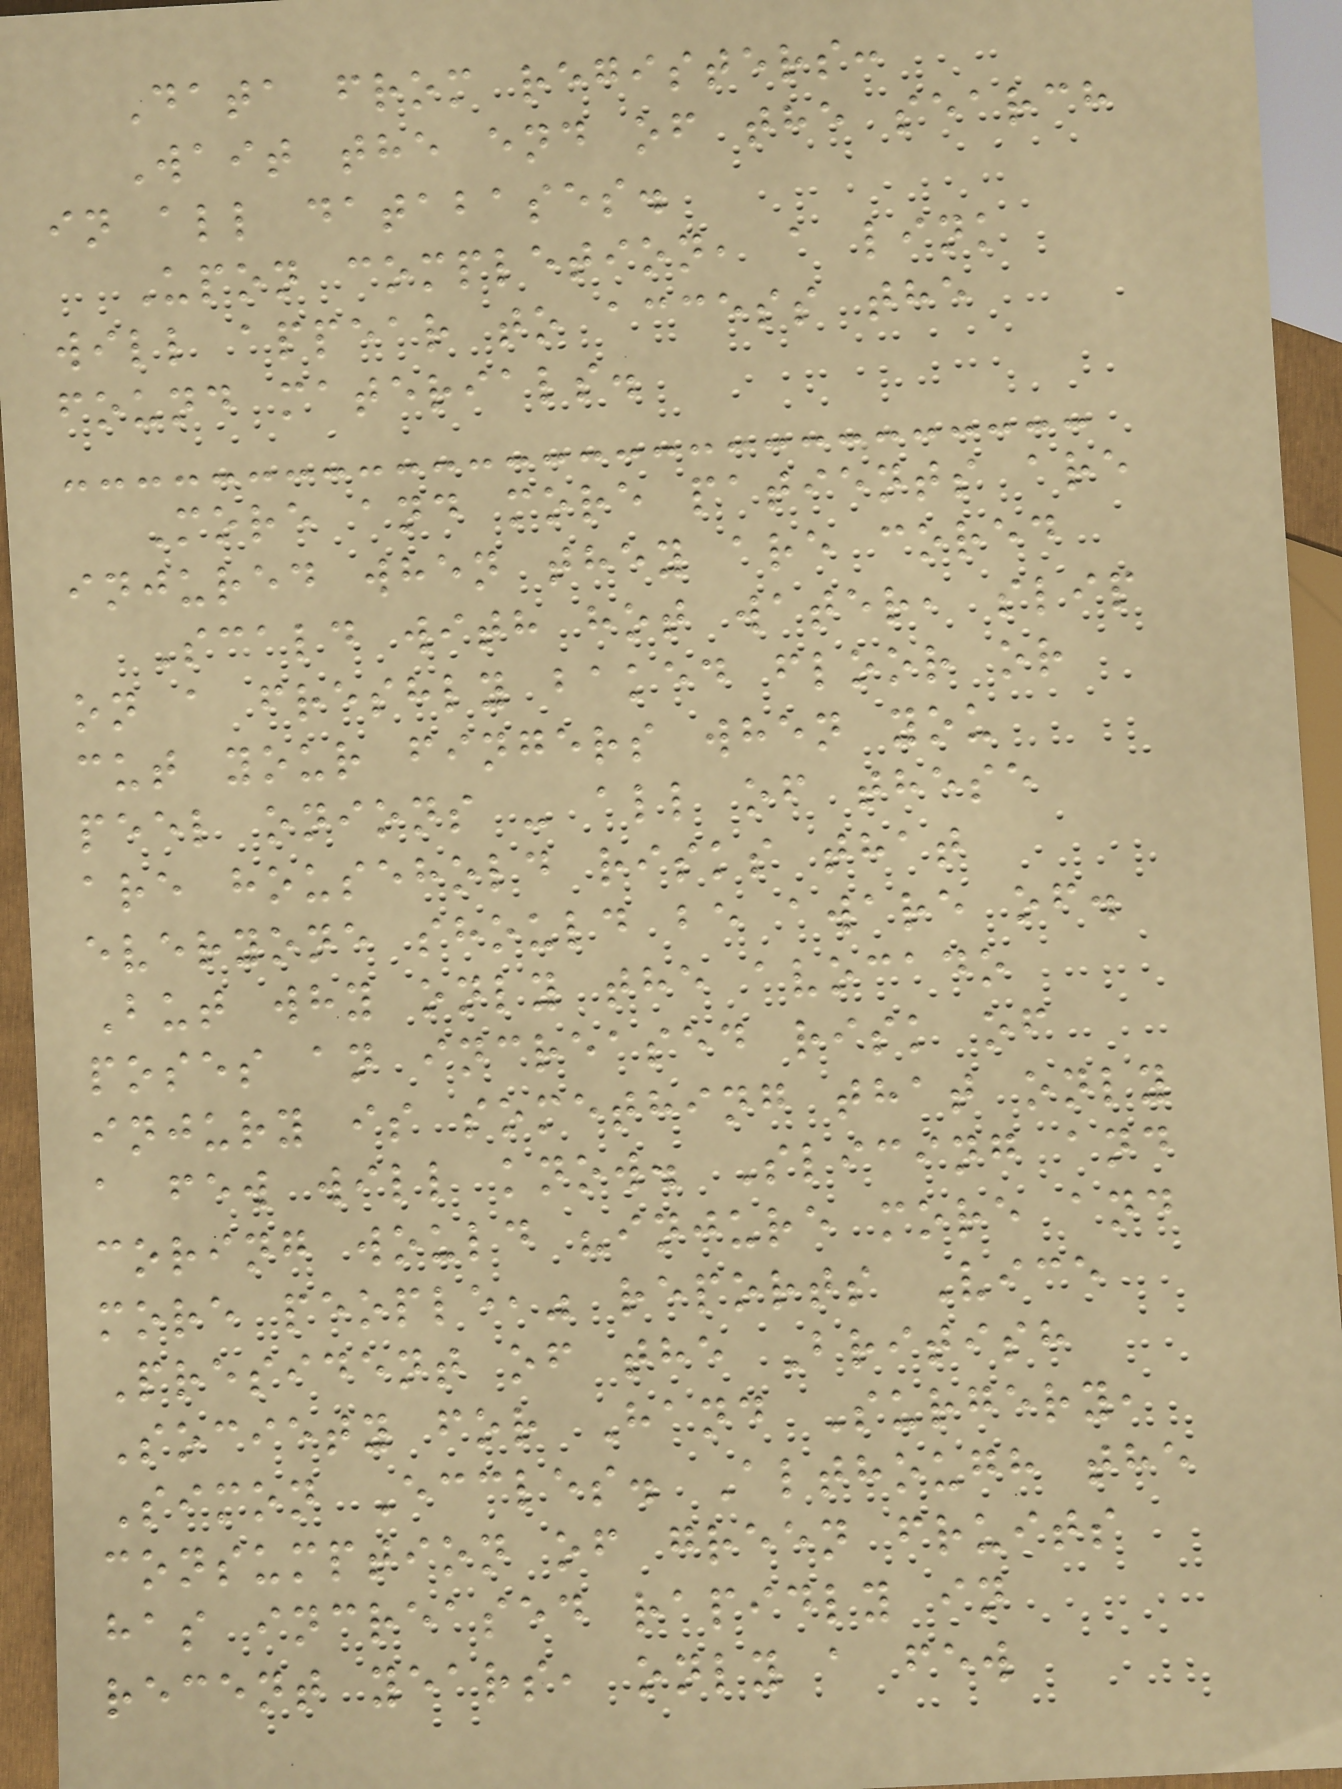Data from registers:
Wait the end of the search
in all databases.
Upon completion, a link
will appear to access the
found materials.
More and more patients are
injured when they are cored
Scald with hot water, slip
on a freshly baked floor or
cut your fingers when you
peel onions - all of these
are household risks that
everyone should be aware of.
But why only the avocado
poses an increased risk of
injury is something that only
a few will know. Slicing and
coring would "injure more and
more people," reports Vice
President of the British
Society for Hand Surgery,
Simon Eccles. Although the
consumption of green fruits
has increased rapidly in
recent years, only a few
